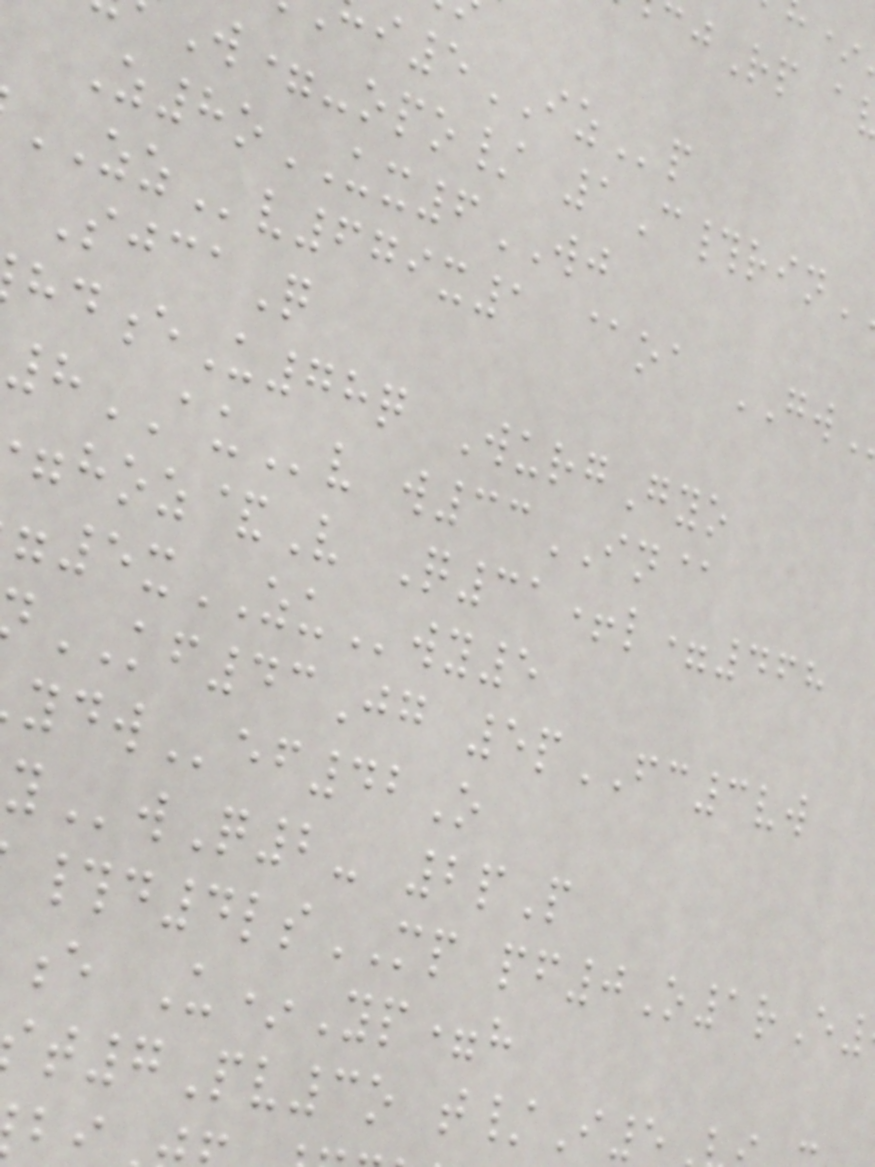5IZp
w=-opo/ 1C#rin
Z8oUX6WJ
ZZv679x1 @oa GW
SjcaQ
eU78q WurgGyo
8AUv w33IN@
hoz&V Q31+l=468
5xZUwy5
KF43Jg 5pFC3vw
ef42O
wQ2- 2pP
#d4lsMP pf0O1rE
e U*Yp=h
t7Pv3o t/I5
